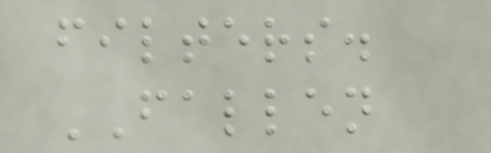filters.
FALLEN
